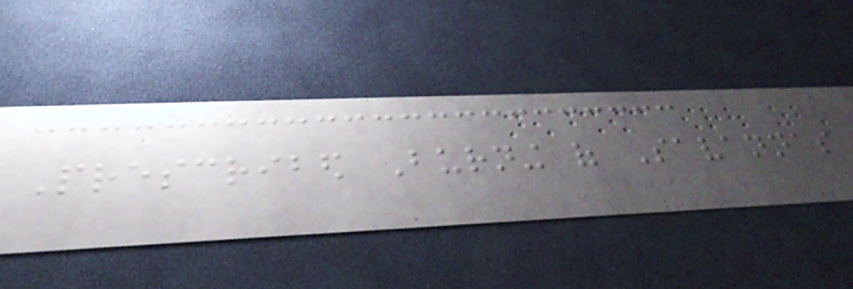Prescribed Burning of Savannas
